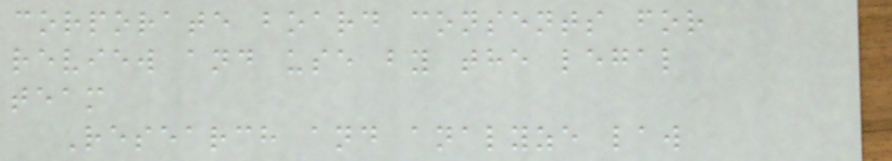corporate board consents for
review and use by the legal
team
Research and analyze law
